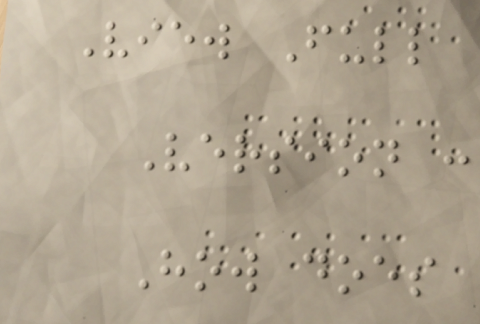View Full
Version :
How does
